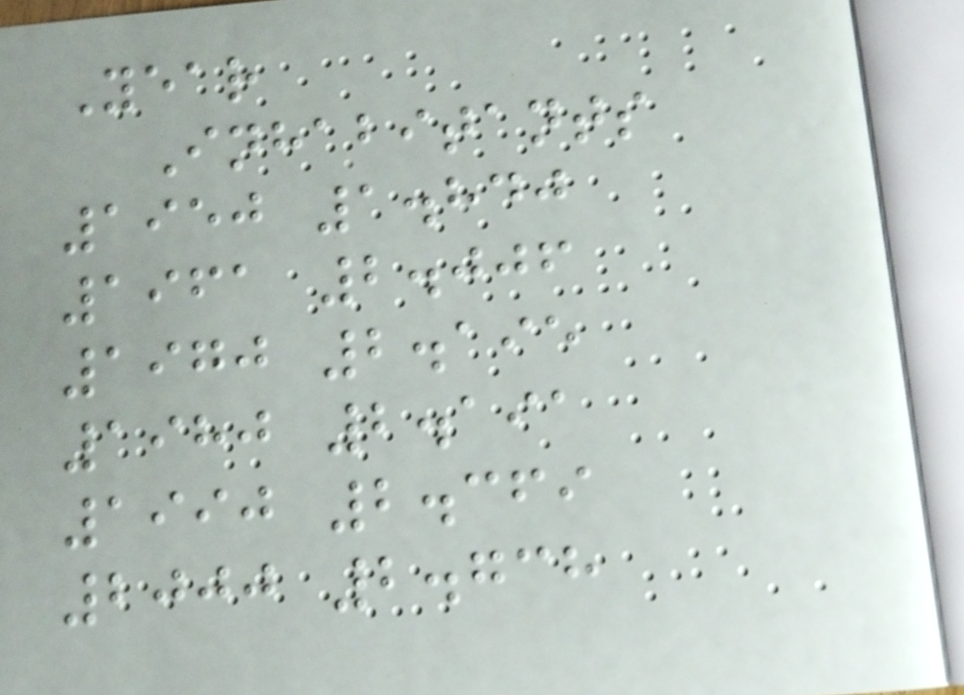Year
Inhabitants
1950 1.840
1961 2.006
1970 2.195
1980 2.191
1990 2.369
2000 2.738
